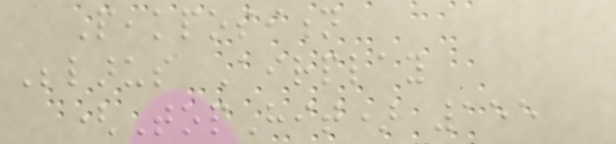Peakposition
Belarus Airplay
(TopHit) 155
